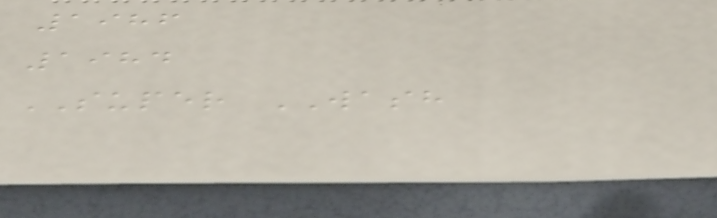1986
1984
SUPER WASH
